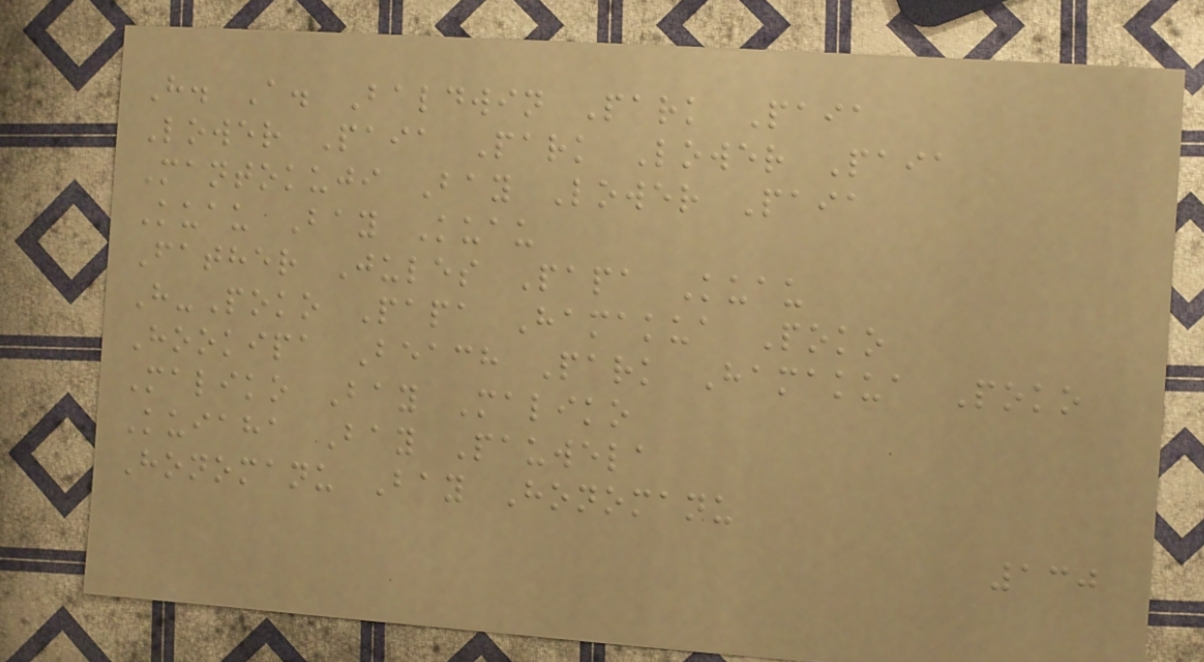H. A. Baldwin Park Paia
Lower Paia Park Lower Paia
Mantokuji Bay Lower Paia
Kuau Bay Kuau
Father Jules Papa Kuau
H-Poko Papa Hamakua Poko
Hookipa Beach Park Hamakua Poko
Maliko Bay Maliko
Kuiaha Bay Pauwela
Honomanu Bay Honomanu
130
